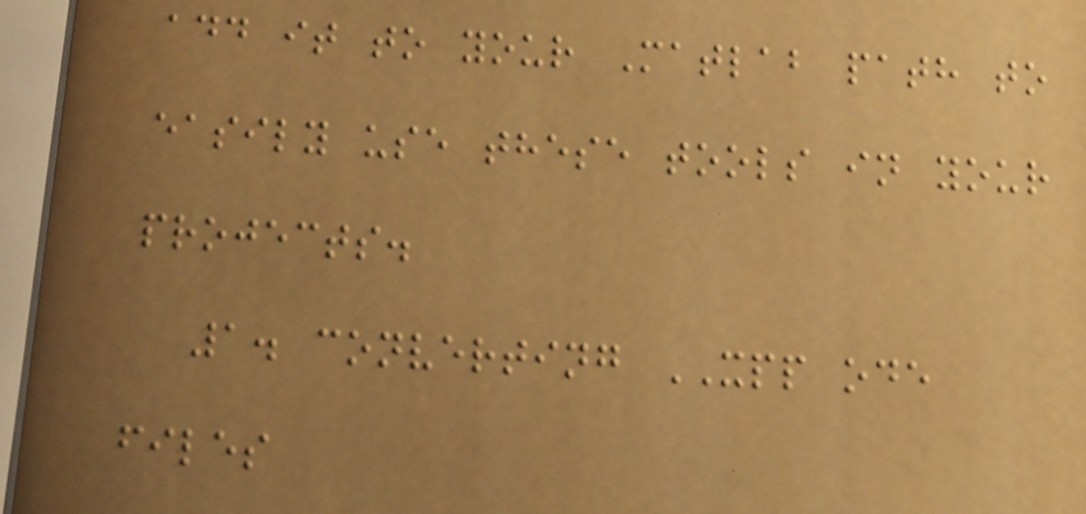add it to your Matlab path to
easily use these tools in your
projects.
1. converting XPP ode
files
